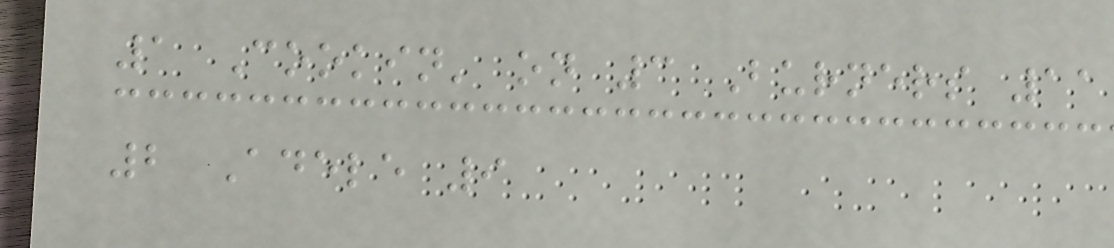1 Cookin' on 3 Burners 11
2 Adele 9
